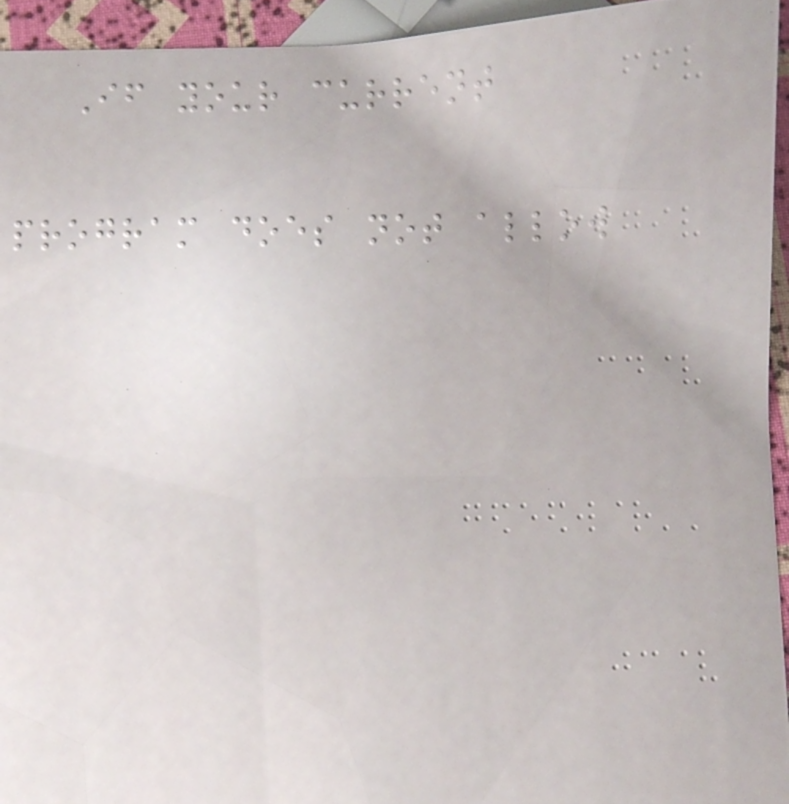If your current
program does not allow
